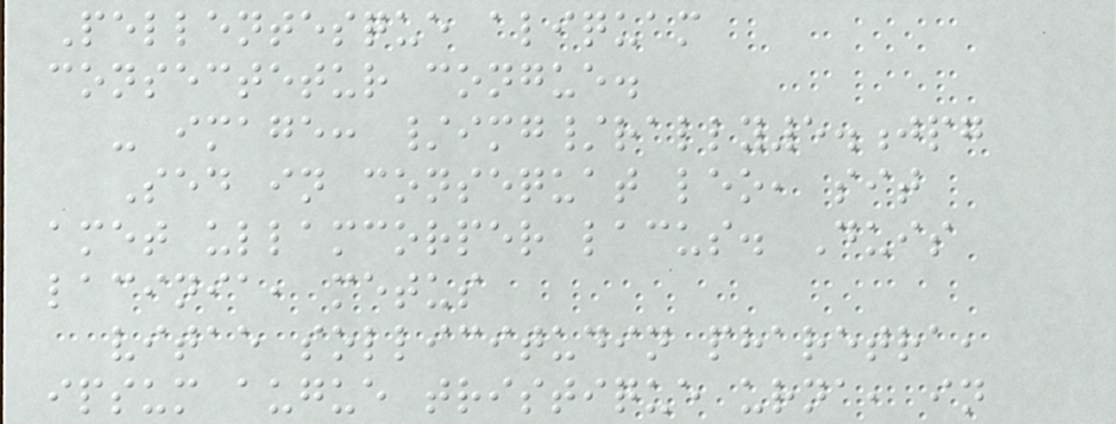Pellentesque aliquam
consectetur congue.
- image: /img/rally5.jpg
Sed in consequat leo, sit
amet ullamcorper lacus. Duis
lacinia, metus
vitae sollicitudin pharetra,
ipsum augue tristique urna, in
